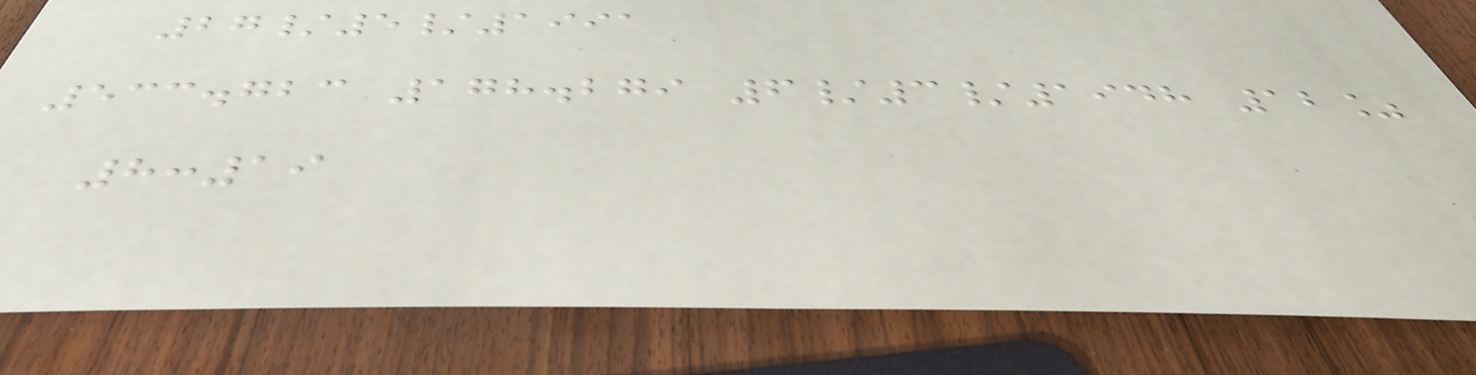27/5/1991
533.723 178.279 6/3/1948 12%
8:19
